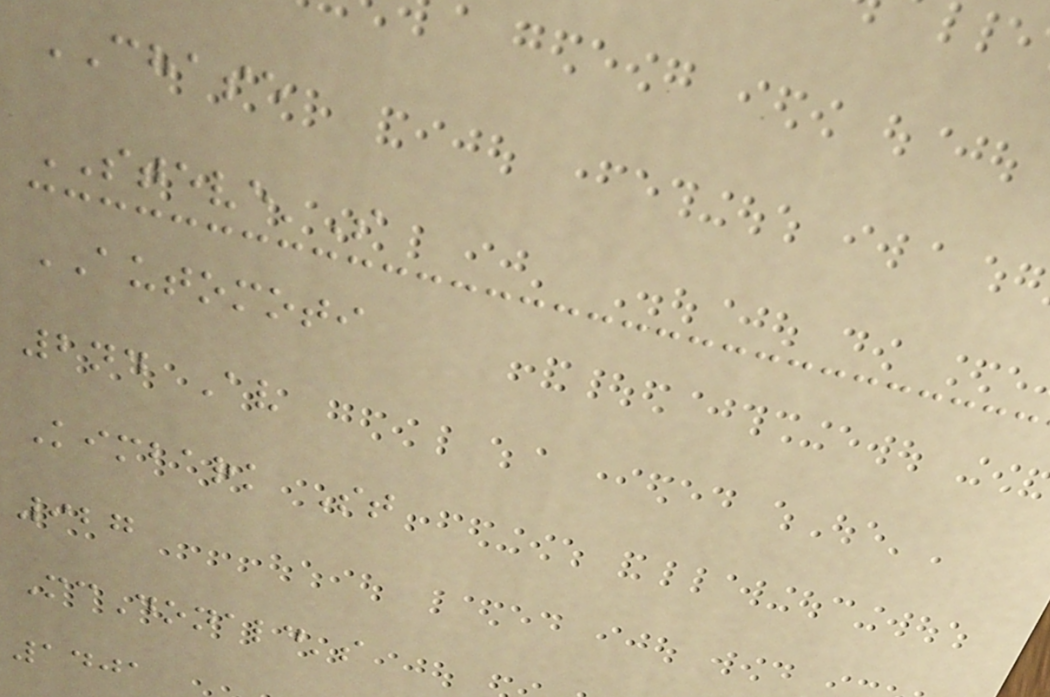CHASE
STEVE'S
AUTOMOTI
2nd Av
Kimbark St
927
McDonald's
1401
